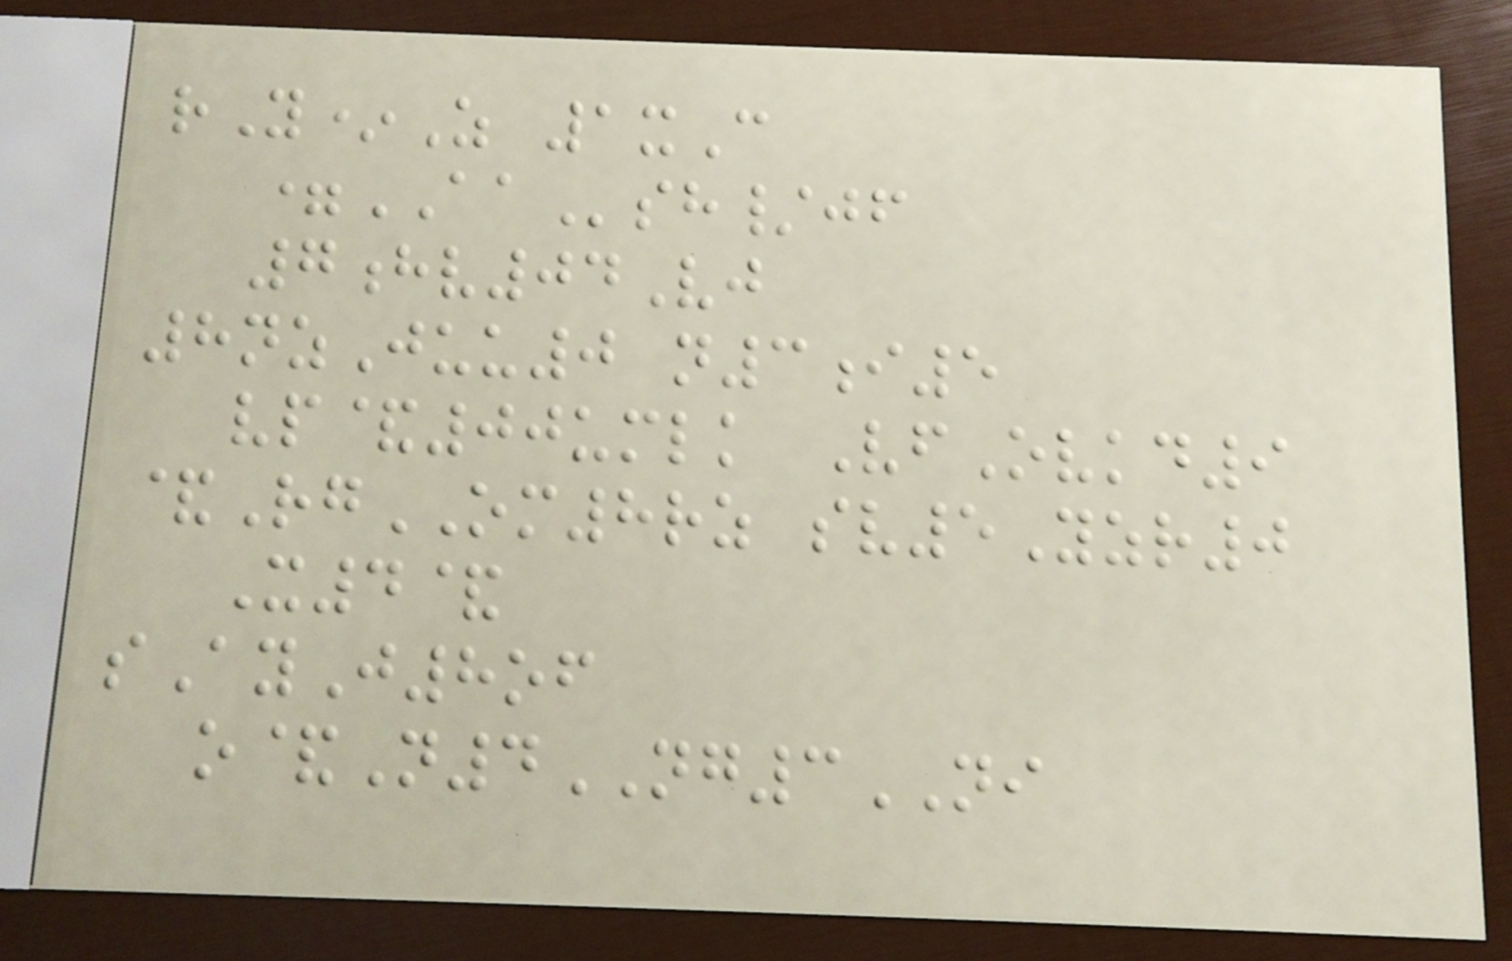rY*Z 1xC
=AAsh/jf
7hv04Vj
8nzJuu0 n3i5
vp&00umlk VfOvkd9
&RgOM8rz sv5Yzr0
X4&
sAyJ8of
o&N4NG3NI
